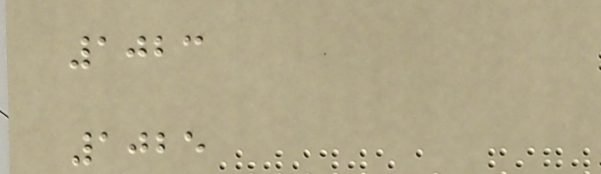1023
1025
